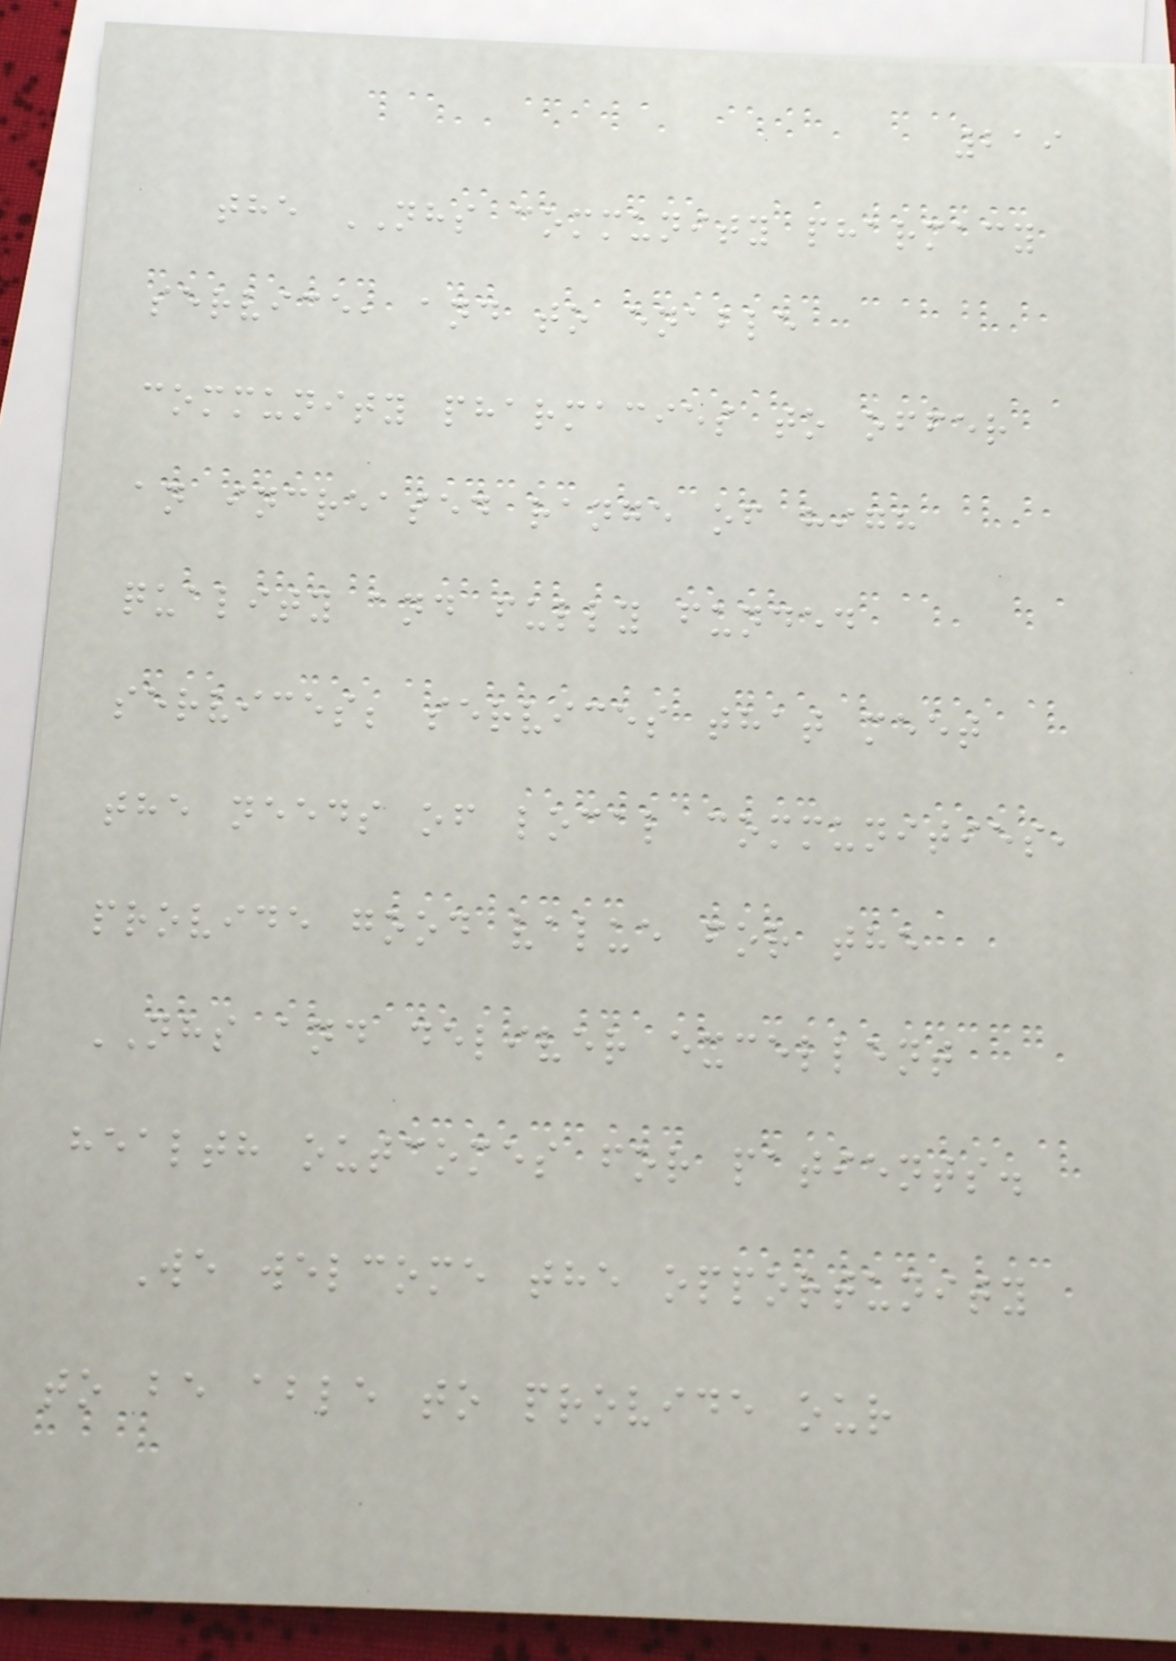219
the NHS community pharmacy
service, and to enable
community pharmacies to offer
an increased range of high
quality and fully funded
services; services that meet
the needs of local communities,
provide good value for the
NHS and deliver excellent
health outcomes for patients.
We welcome the opportunity
to be able to provide our
